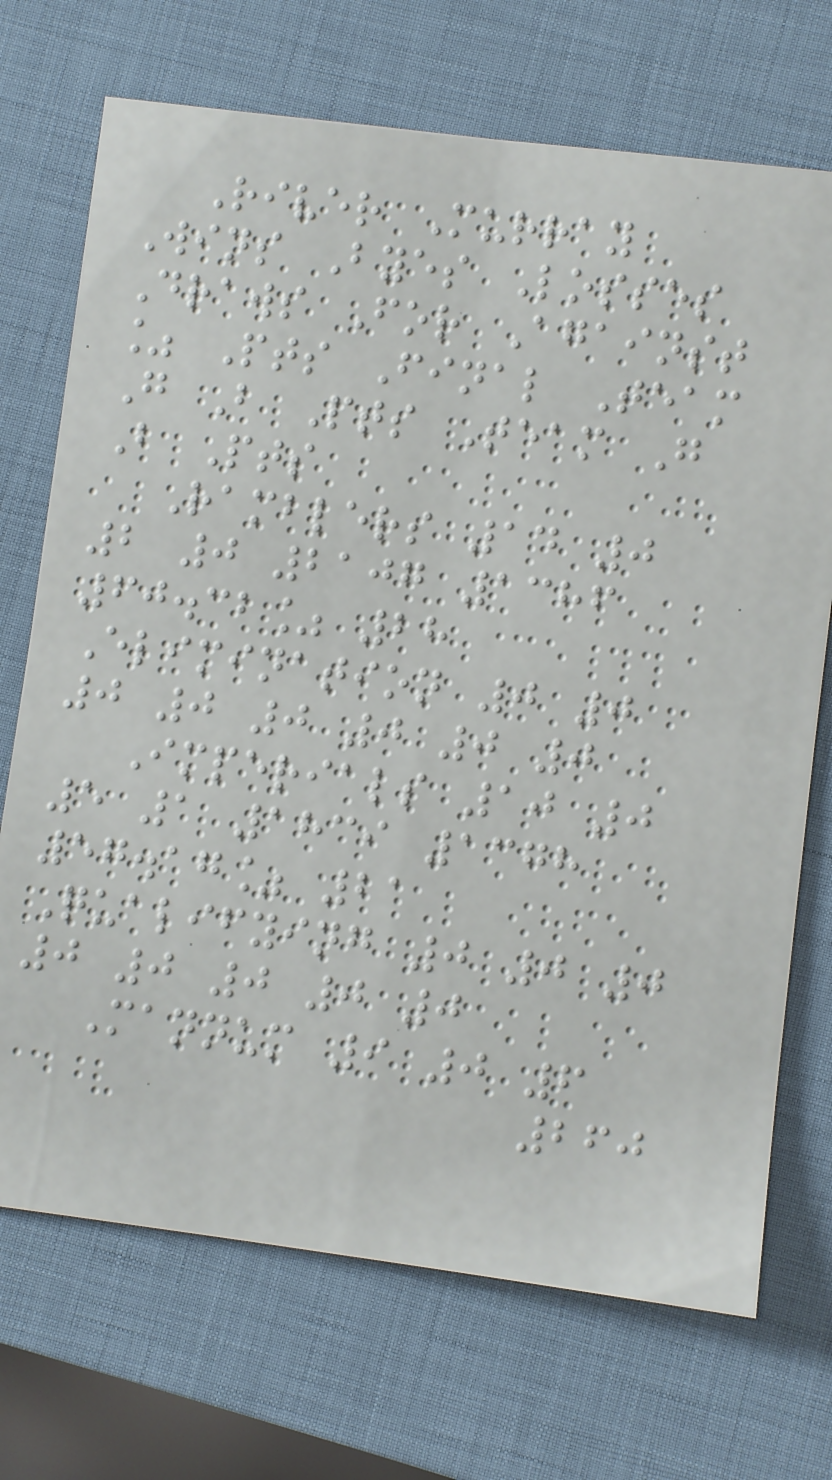River Murray
Wins Byes Losses
Draws For Against
% Pts Final Team
G B Pts Team G
B Pts
Ramblers 14 0
2 0 2107 1386
60.32% 28
Elimination 0 0
0 0 0 0 0 0
Imperials 10 0
5 1 1839 1378
57.17% 21
Qualifying 0 0 0
0 0 0 0 0
Mannum 9 0 6
260
